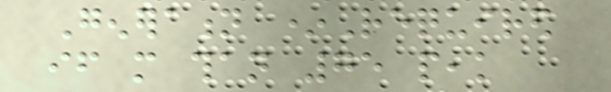Generation *Required
if more than 75 peak
